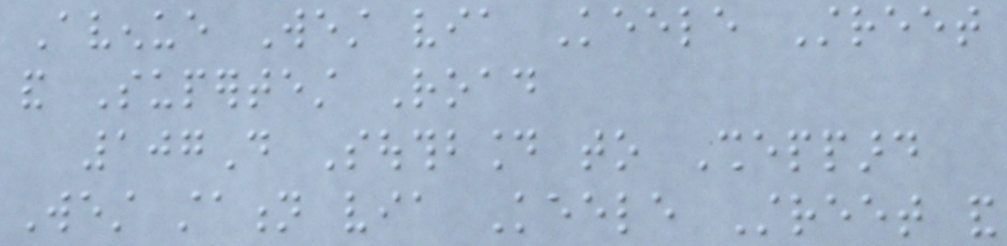Avenue West via Keele Street
and Supertest Road
107D Southbound to Sheppard
West station via Keele Street and
